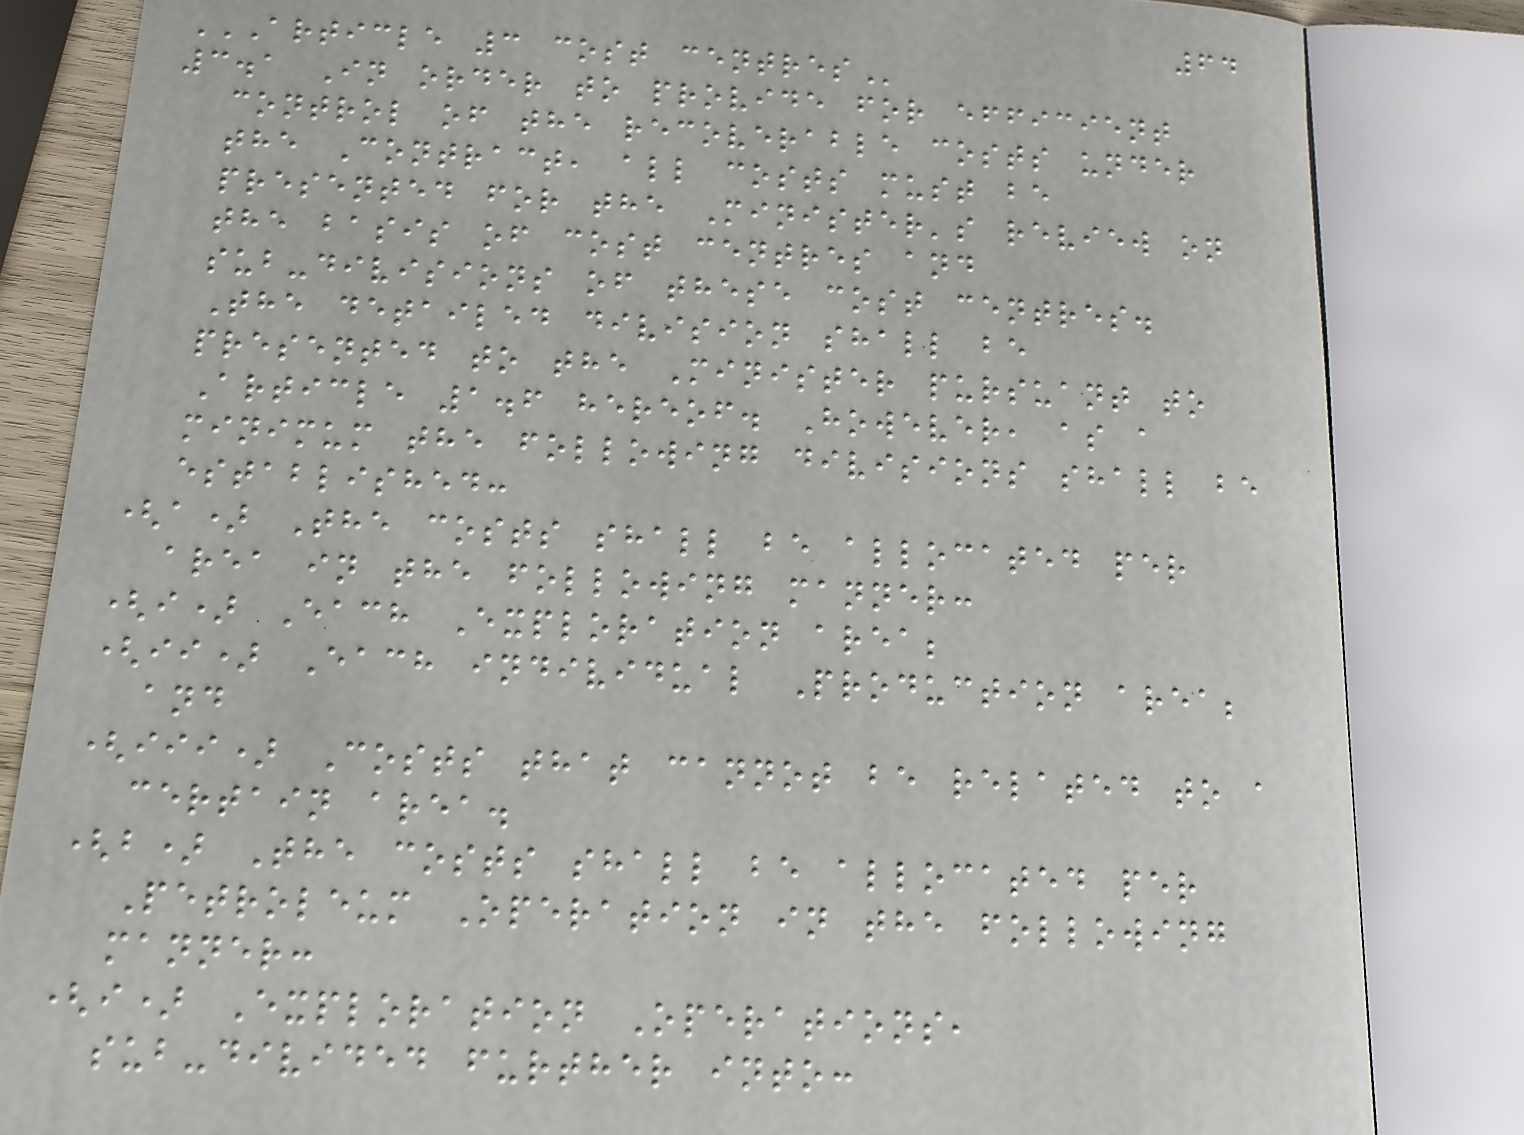64
ARTICLE 3 COST CENTRES
3.1 In order to provide for efficient
control of the recoverable costs under
the Contract, all costs must be
presented for the Minister's review on
the basis of cost centres and
sub-divisions of these cost centres.
The detailed division shall be
presented to the Minister pursuant to
Article 1.6 hereof. However, as a
minimum the following divisions shall be
established:
(a) The costs shall be allocated per
area in the following manner:
(i) Each Exploration area;
(ii) Each individual Production area;
and
(iii) Costs that cannot be related to a
certain area.
(b) The costs shall be allocated per
Petroleum Operation in the following
manner:
(i) Exploration Operations,
sub-divided further into:
